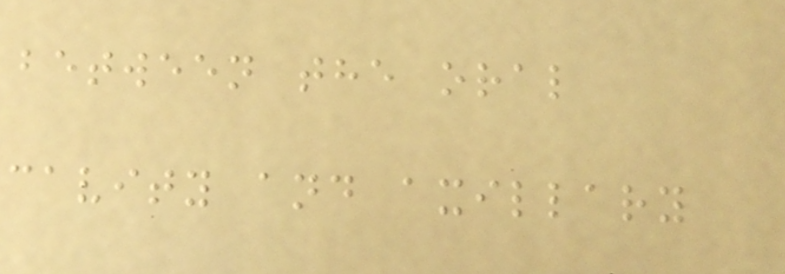between the oral
cavity and axillary
